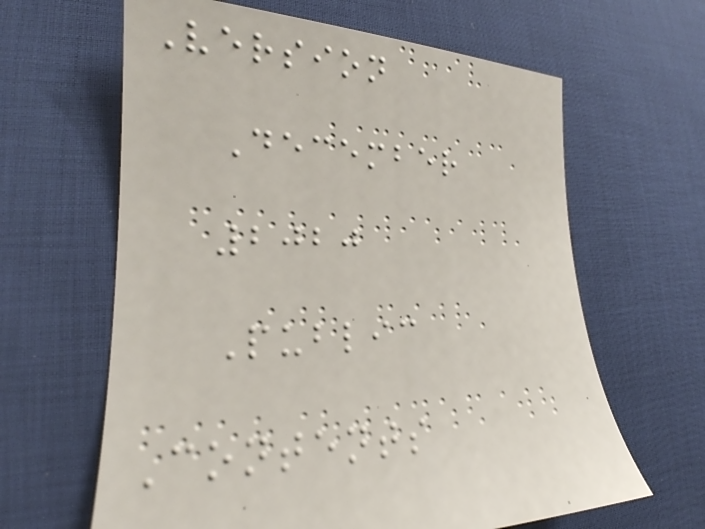Version
December
2020
Public
Contents
